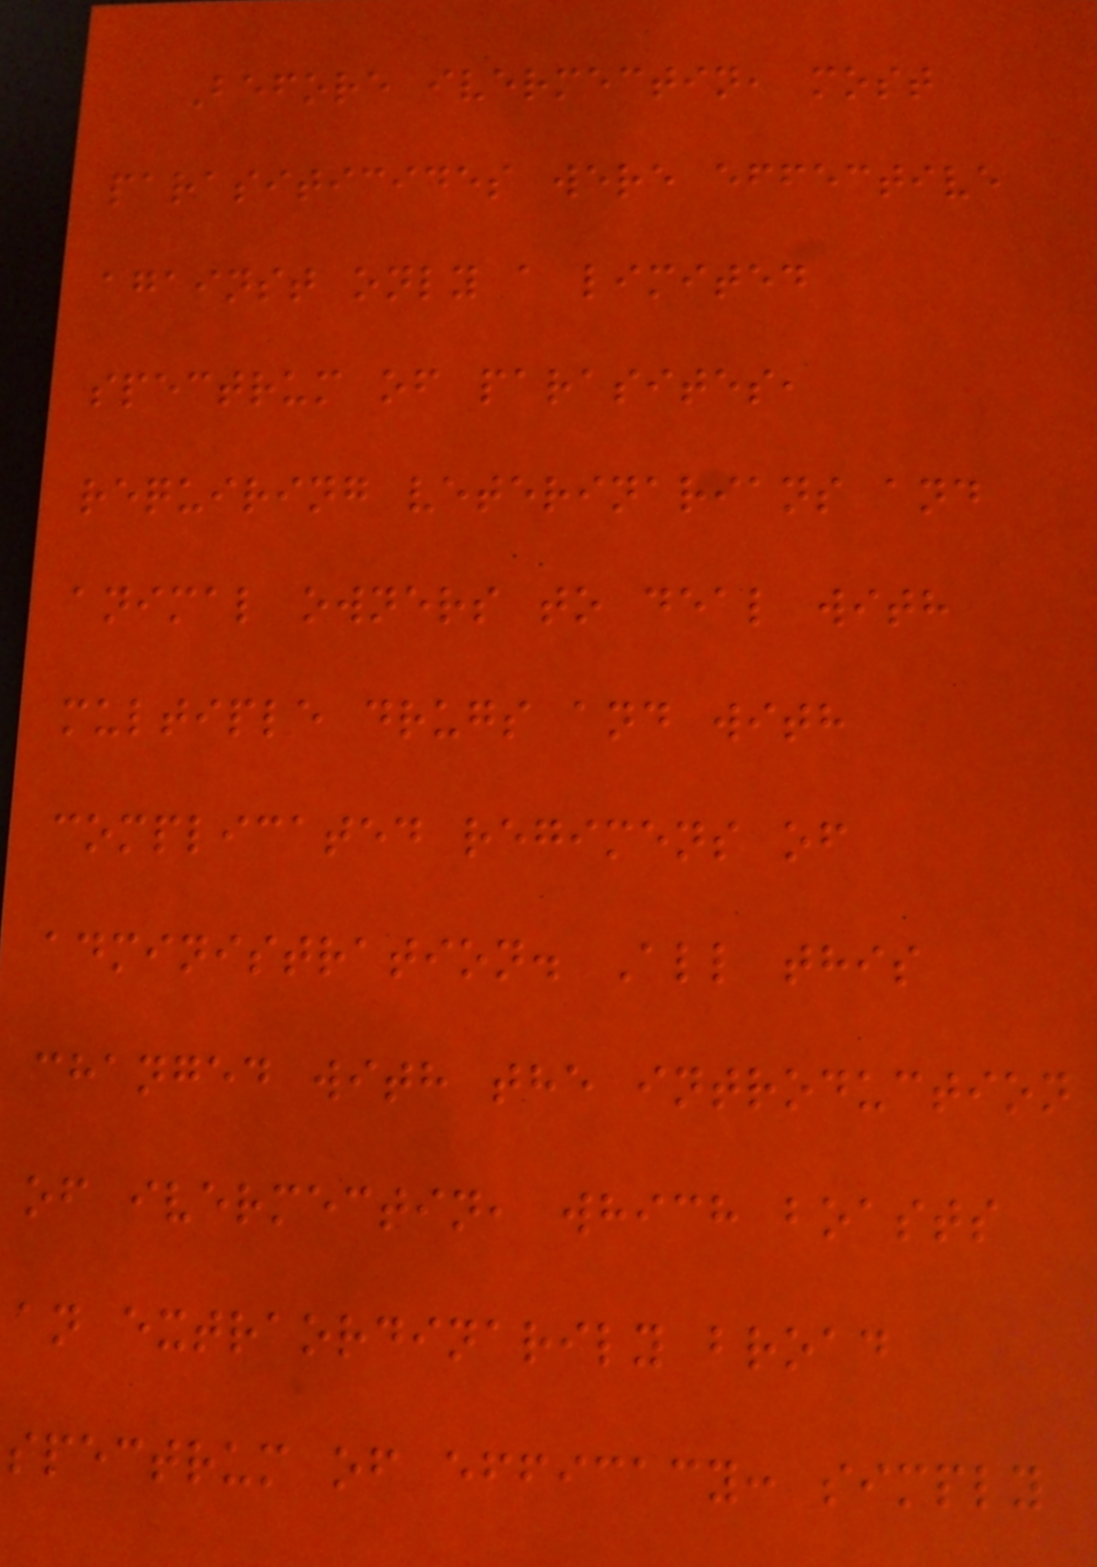Before ivermectin, most
parasiticides were effective
against only a limited
spectrum of parasites,
requiring veterinarians and
animal owners to deal with
multiple drugs and with
complicated regimens of
administration. All this
changed with the introduction
of ivermectin, which boasts
an extraordinarily broad
spectrum of efficacy: simply
